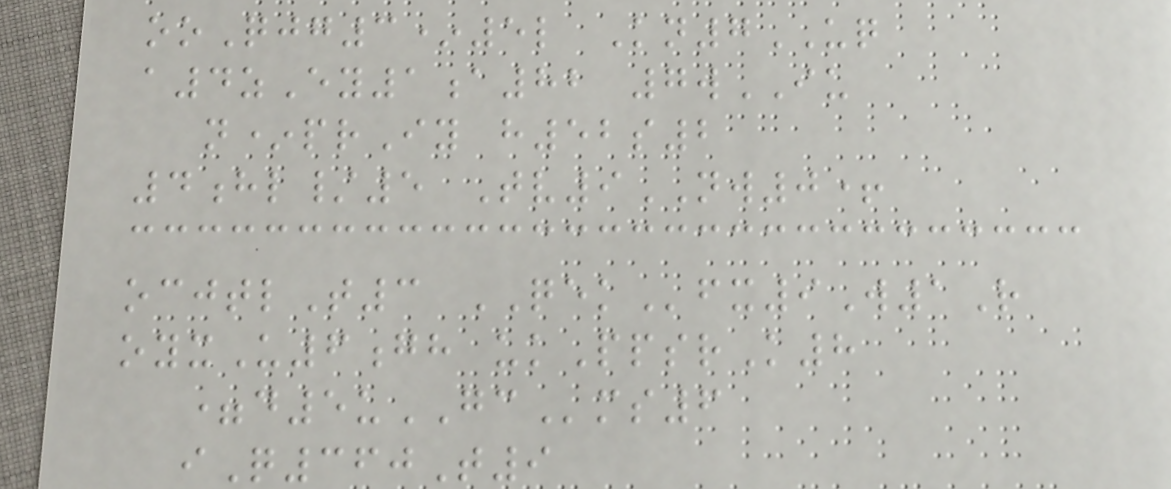ooQjg3*5l Kn7UQ
a4zEy1a82 7wIU
n*prIy h52s2
4hl/5 Tv9NW0+
ocjtlT3 QEKfx9W1R
oyxU6gh ukPpsrK8
=d5uGCms6
iQ360T9
